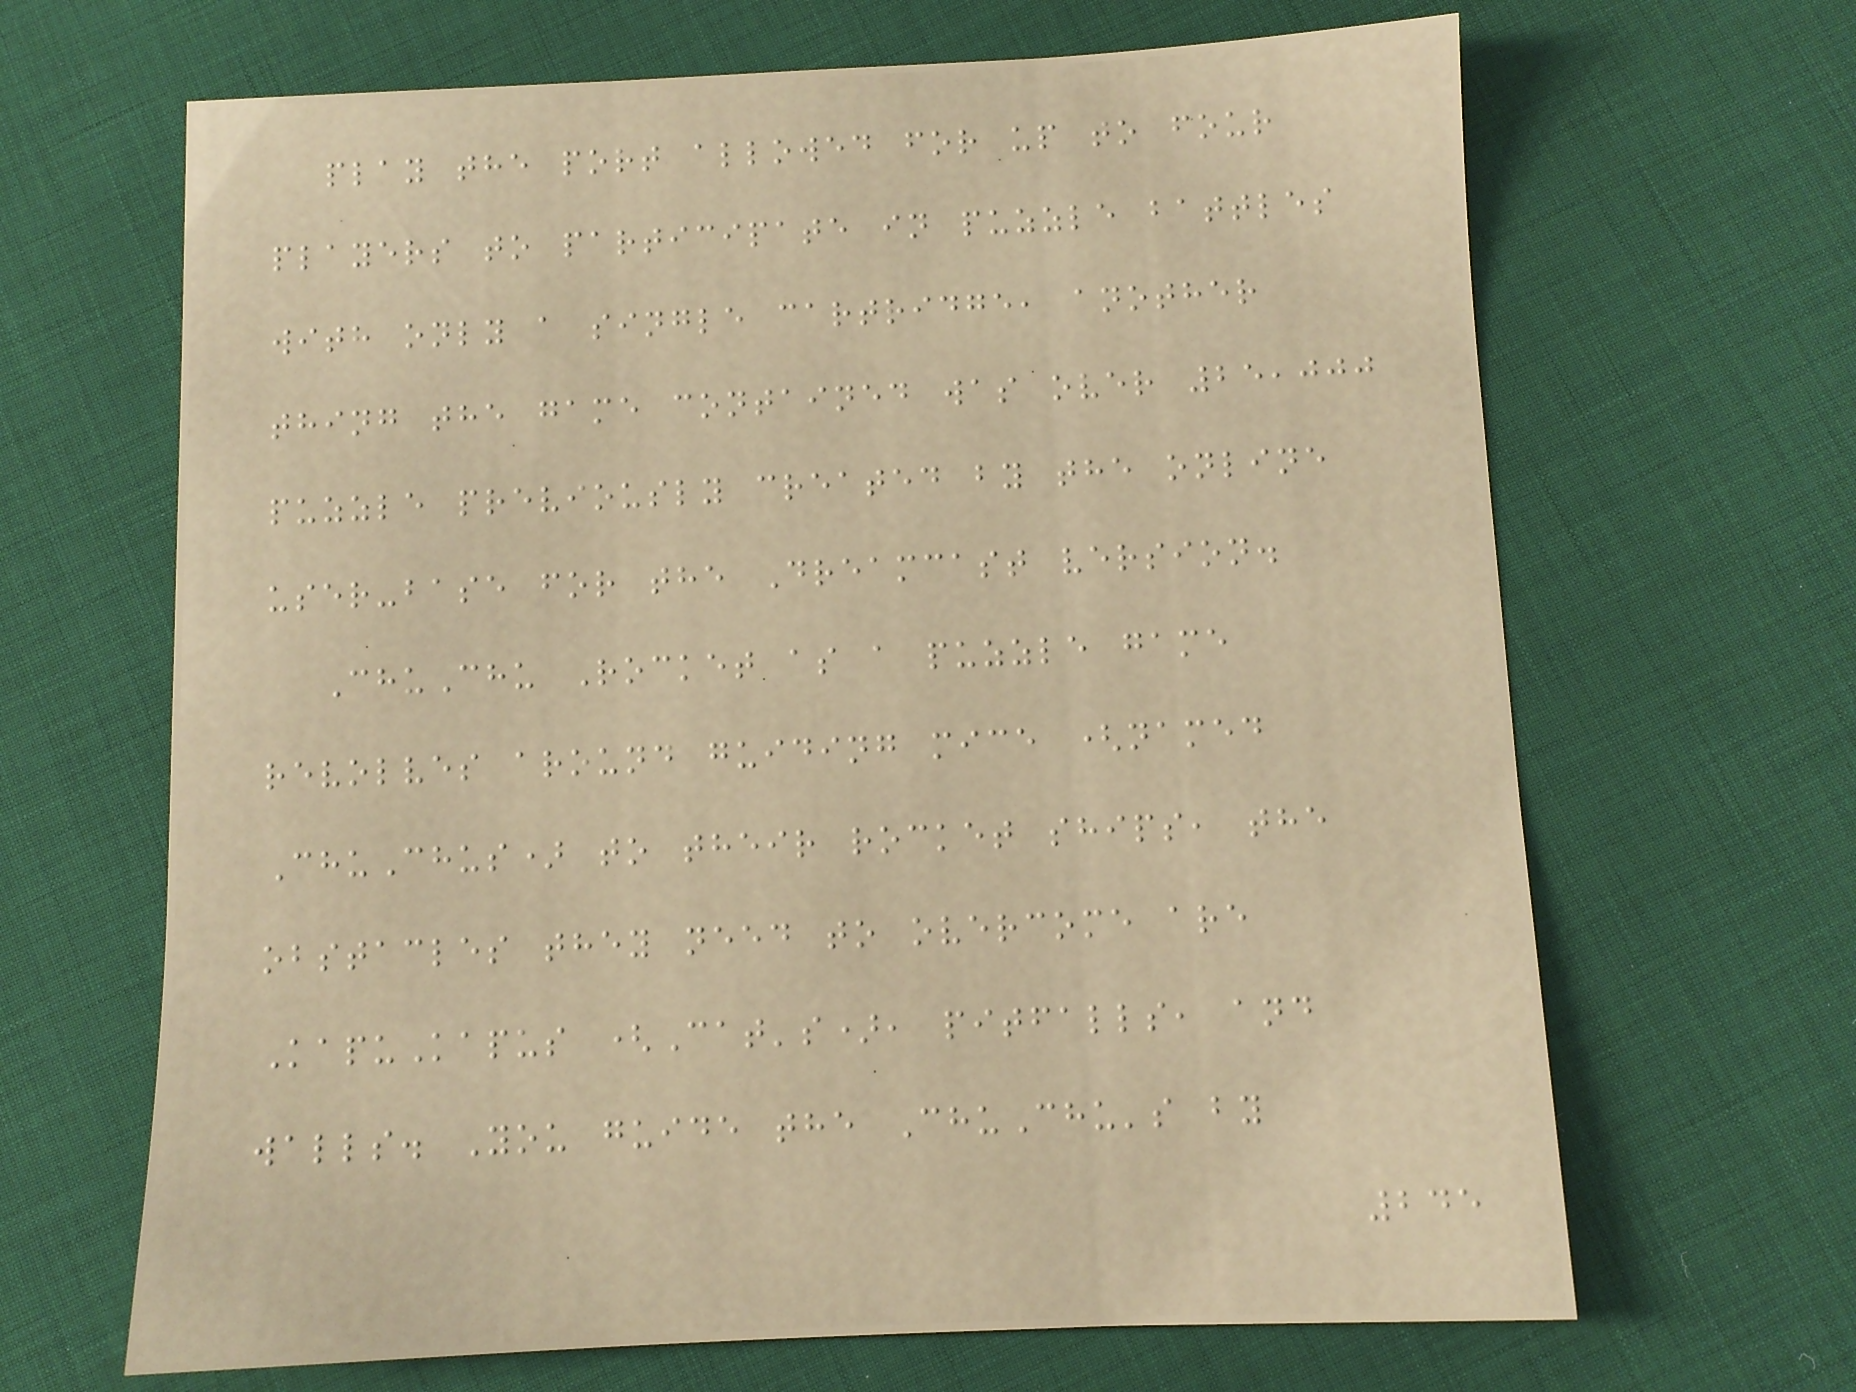play the port allowed for up to four
players to participate in puzzle battles
with only a single cartridge, another
thing the game contained was over 25,000
puzzle previously created by the online
user-base for the Dreamcast version.
ChuChu Rocket as a puzzle game
revolves around guiding mice (named
ChuChus) to their rocket ships, the
obstacles they need to overcome are
KapuKapus (Cat's), pitfalls, and
walls. You guide the ChuChu's by
245
